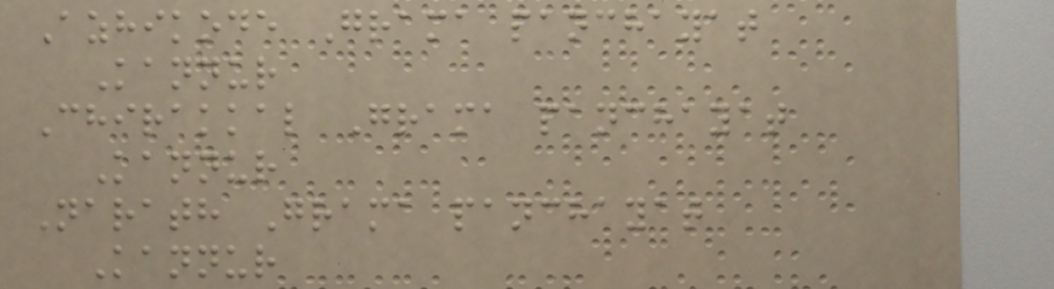Azhikode Grama panchayat
Kannur
Chirakkal Grama panchayat
Kannur
Narath Grama panchayat
Kannur
